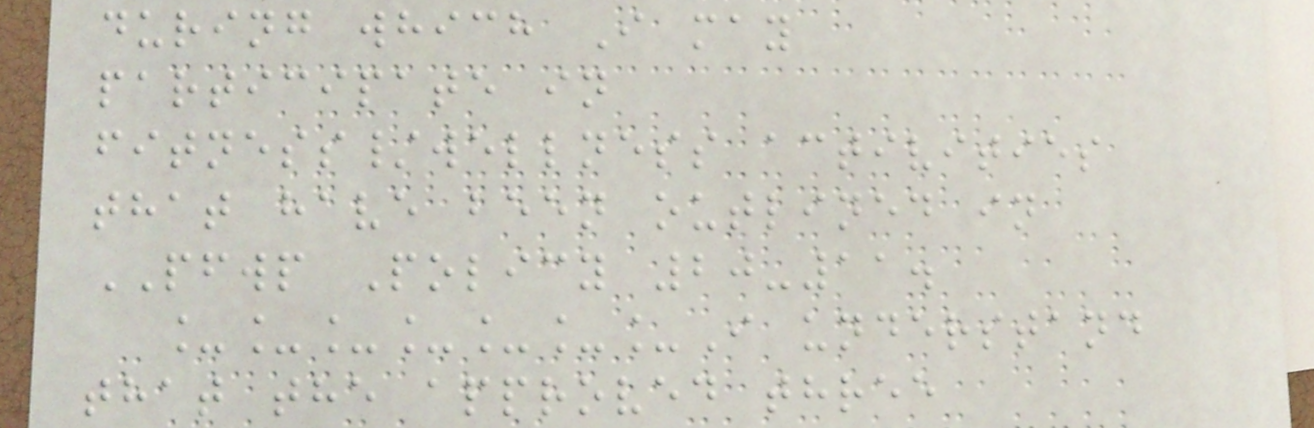during which I may
participate in
fitness/wellness activities
that have been outlined in
PFWP Policy 20-11.
_______I understand
that the approved three
